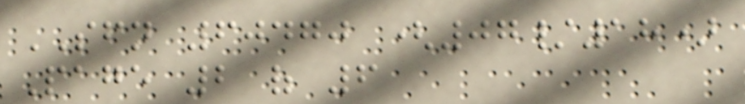SFN 60470 (07/18)
Page 2 of 6
